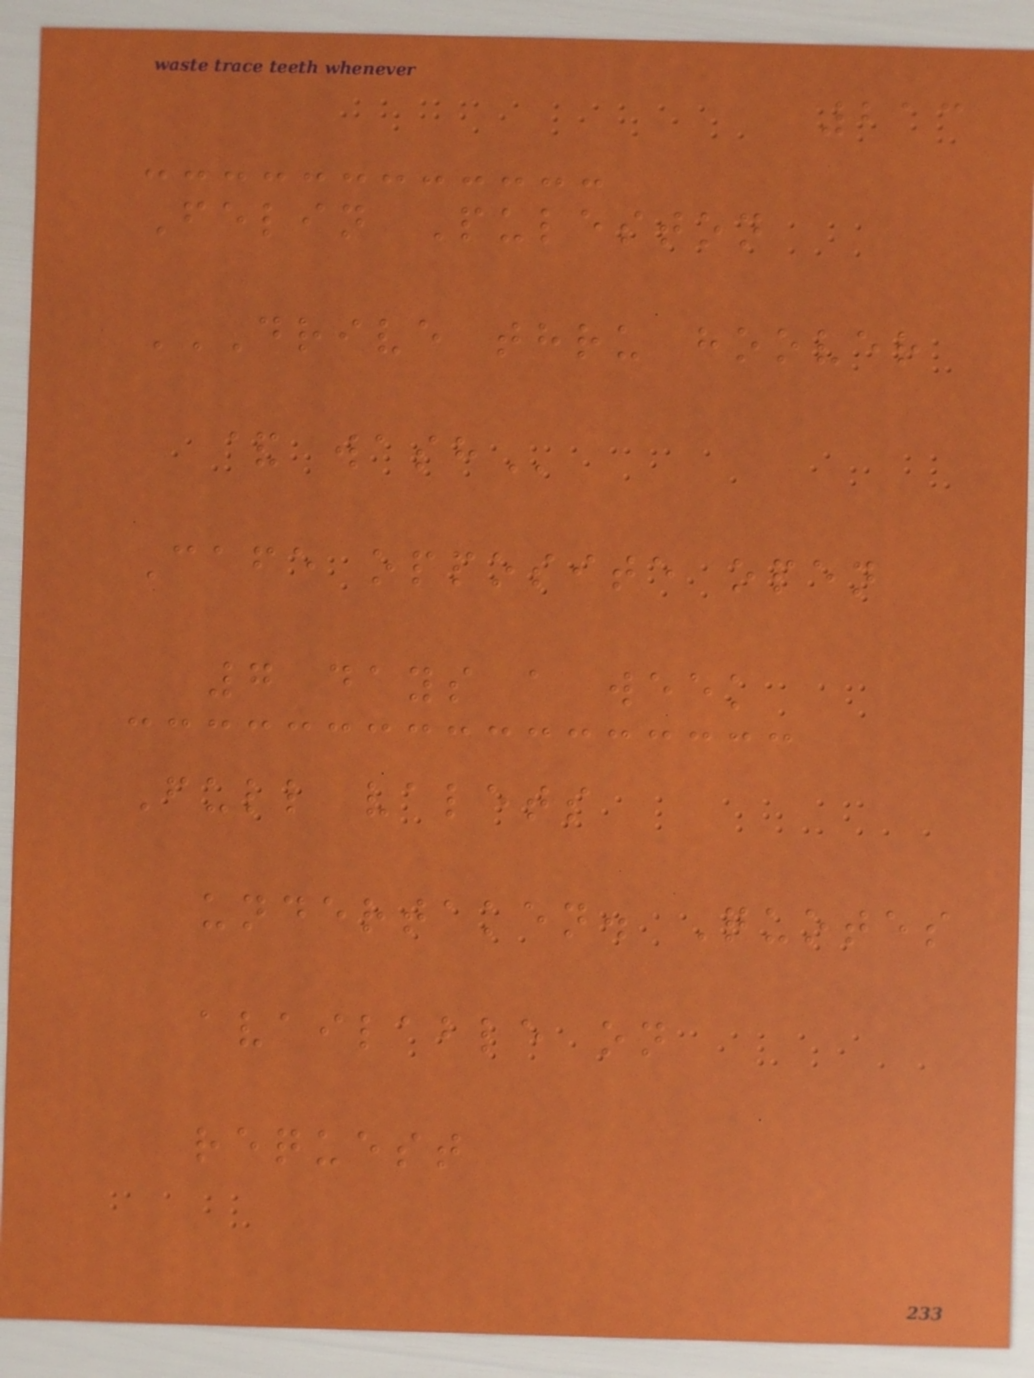213
Felin Puleston
DRIVE THRU HOOVER
& WASH
Cafe opposite open
7 days a week
Full valets
undertaken. Quotes
available on
request
